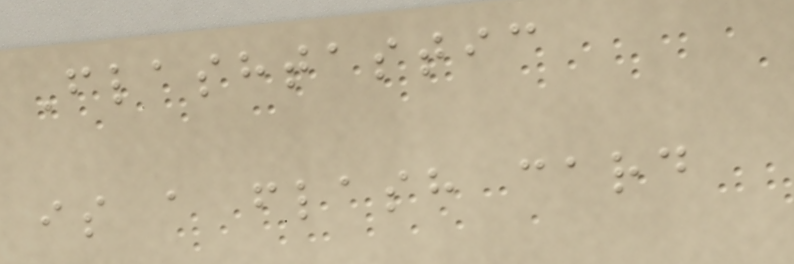Flashtastic
is a flash card
